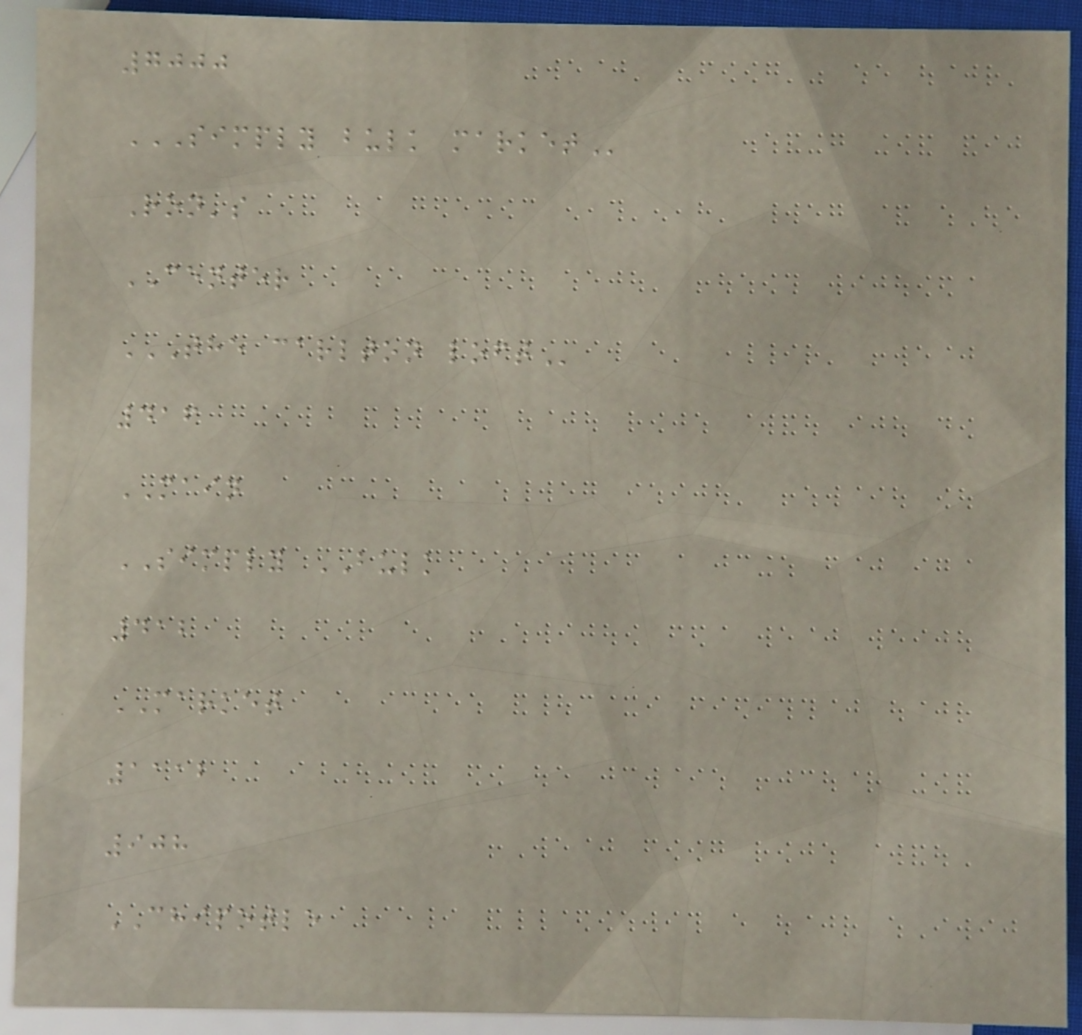7000
SIMPLY BULK MARKET
Ron's
CENTER
THE CARLTON LOFT
416
MAIN
SIMPLY BULK
412
MARKET
1112
908
CHIPOTLE
